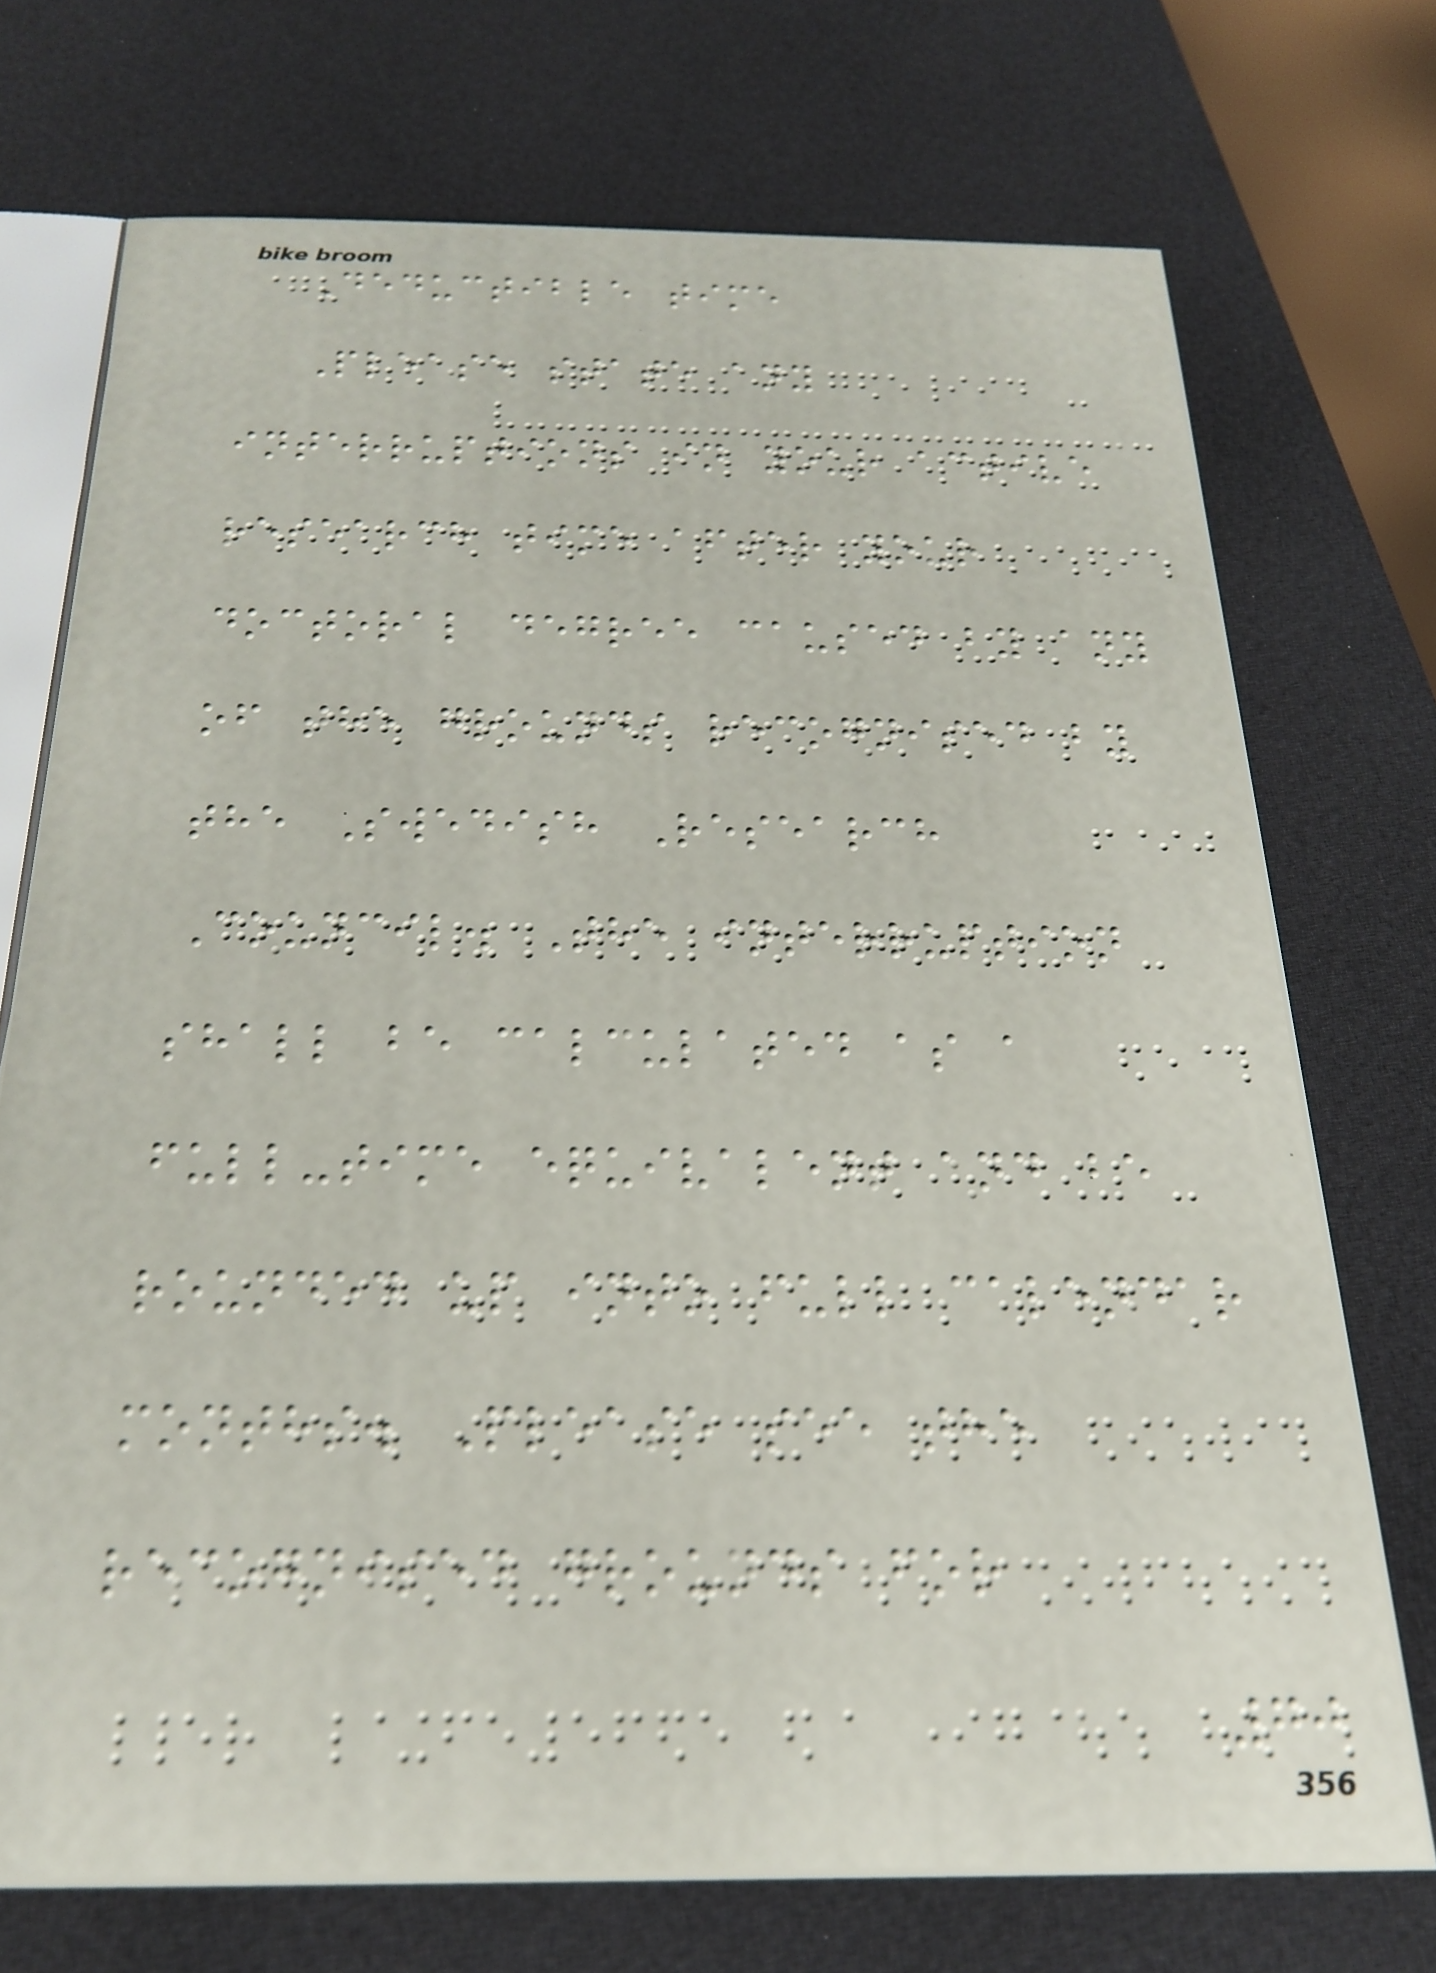Deductible time
Please state any
interruptions in your active
research time after your
doctoral degree caused by any
of the grounds recognised by
the Swedish Research
Council. The interruption
shall be calculated as a
full-time equivalent and be
rounded up into full calendar
months. Please see the
recognised grounds for
70
